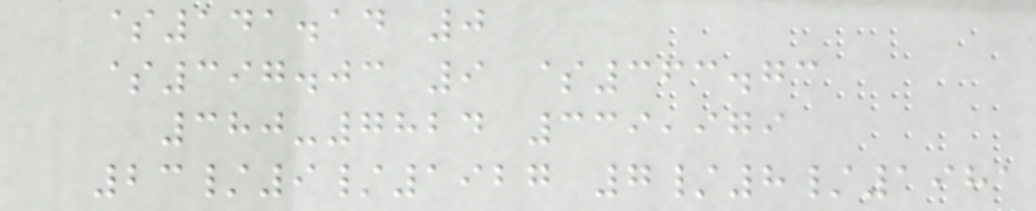$141.14 0
$397.03 9 $363.73
380-7824 339,979
23/9/1927 7/8/1981
